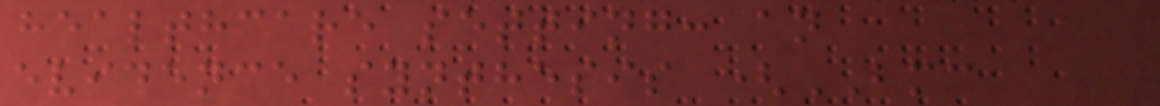healthcare setting: an
evidence synthesis (BMC
